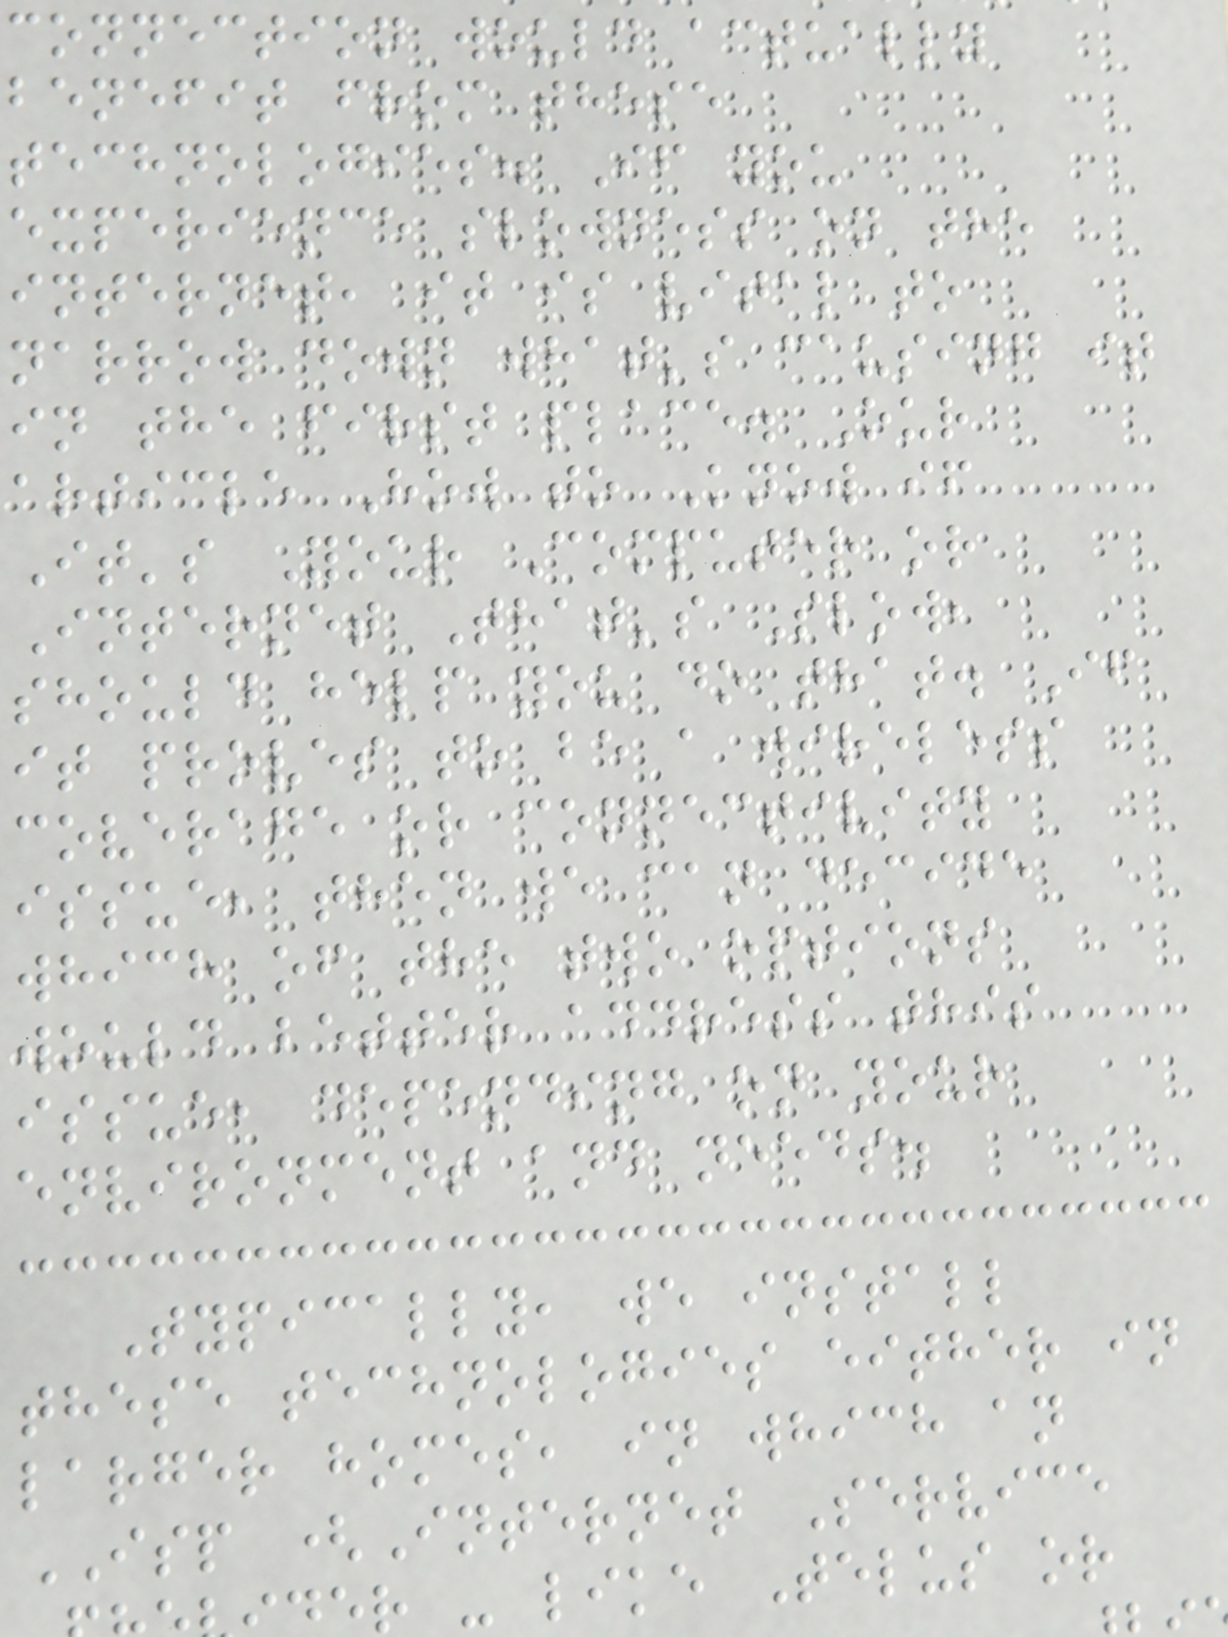connection would actually
benefit from these
technologies. If you
experience slowness on the
internet, it is vital to
narrow down what's causing it
in the first place. Our
article How to Know if
It's Your Computer or
Internet That's Slow,
should help you do that. If
it proves to be a wireless
coverage or connectivity
issue, then we can decide
which of the two options
would better address this
issue, depending on your
environment and needs.
Typically, we install
these technologies either in
larger homes, in which an
ISP (Internet Service
r - like Telus or
